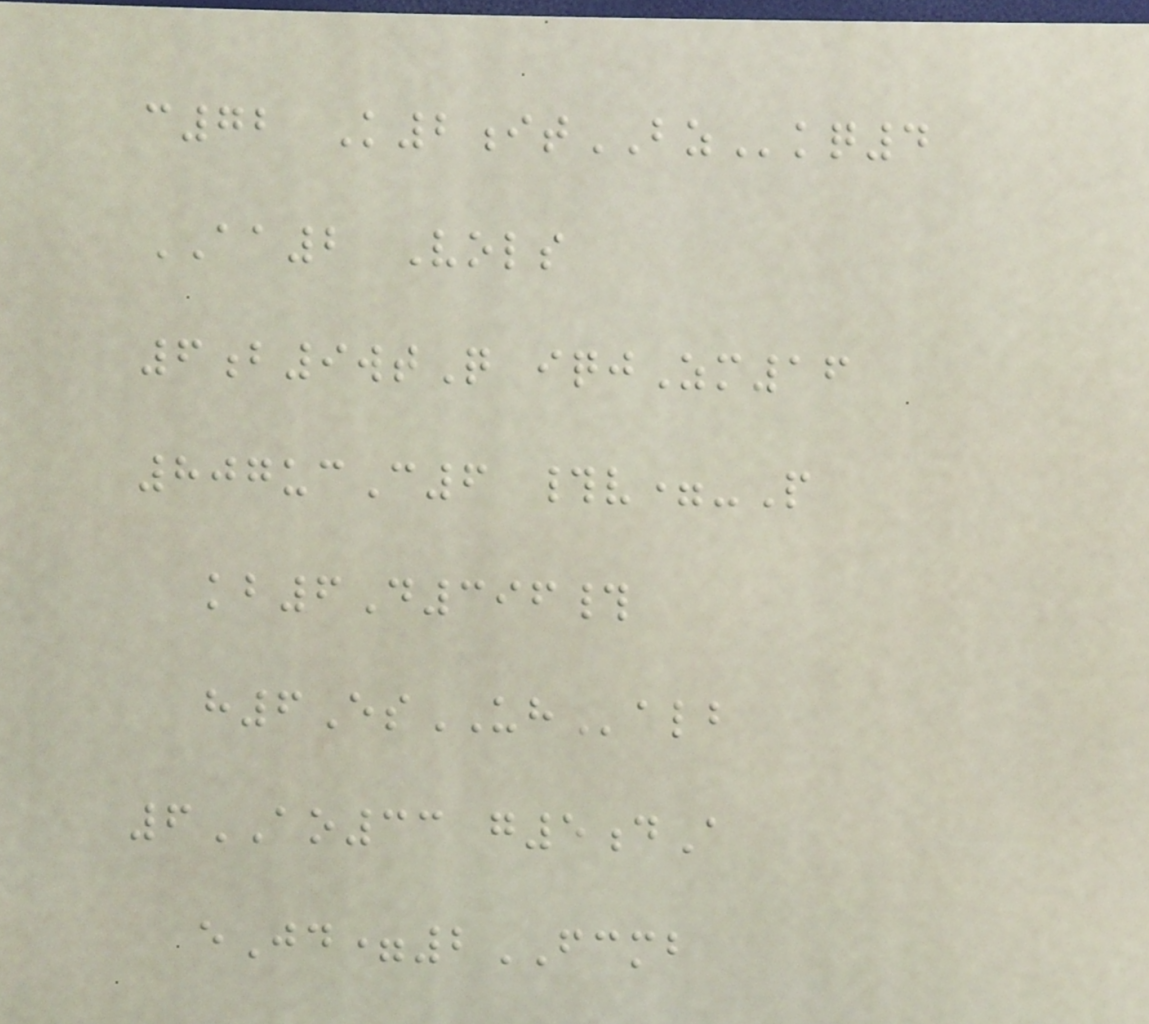c72 K2itBZkq4
AA2 Vols
6b9wtQ iqjZm16
807ucC6 #v=-P
kb6D396#
h6EsUHalb
6AO33 g5dA
eJd=2FCMB
